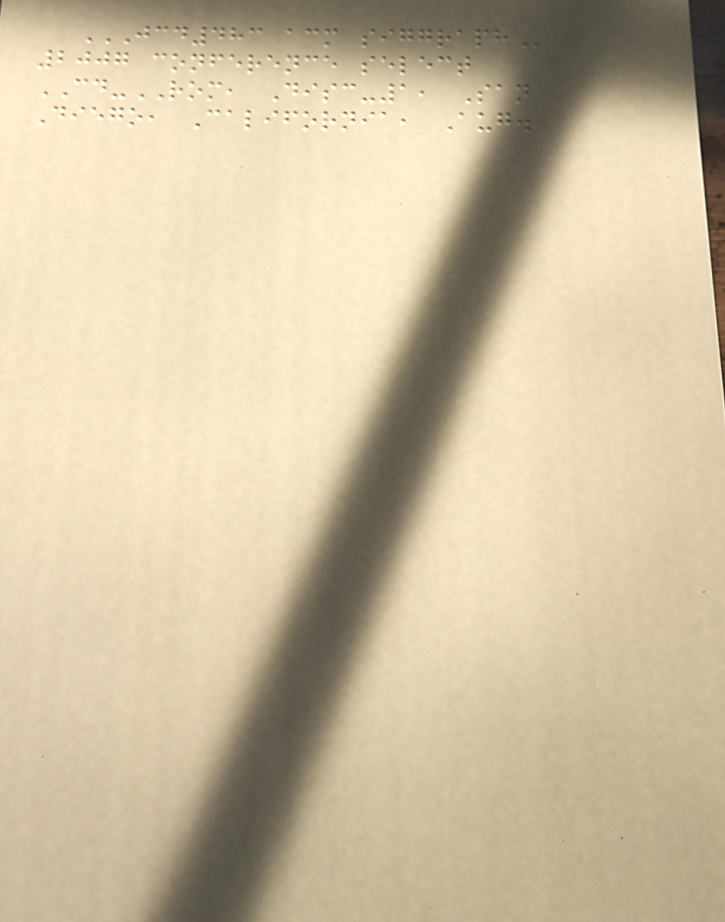JCD483 ACM SIGGRAPH
2007 conference select
CD-ROM, Disc-1, San
Diego, California, Aug.
